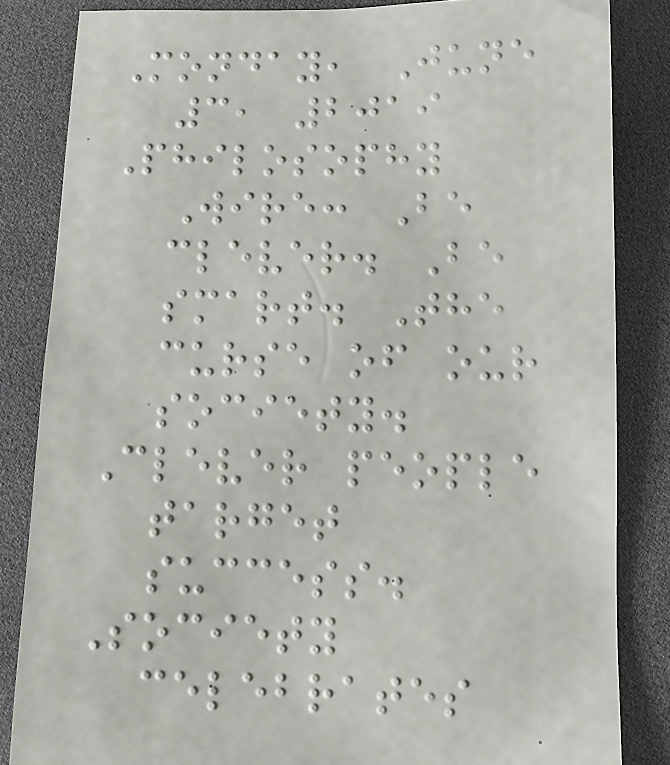Monday, June
3, 2019
Philosophy
Wire: Be
clever. Be
smart. The
curse of our
society.
Clever people
target
success.
Society
celebrates
